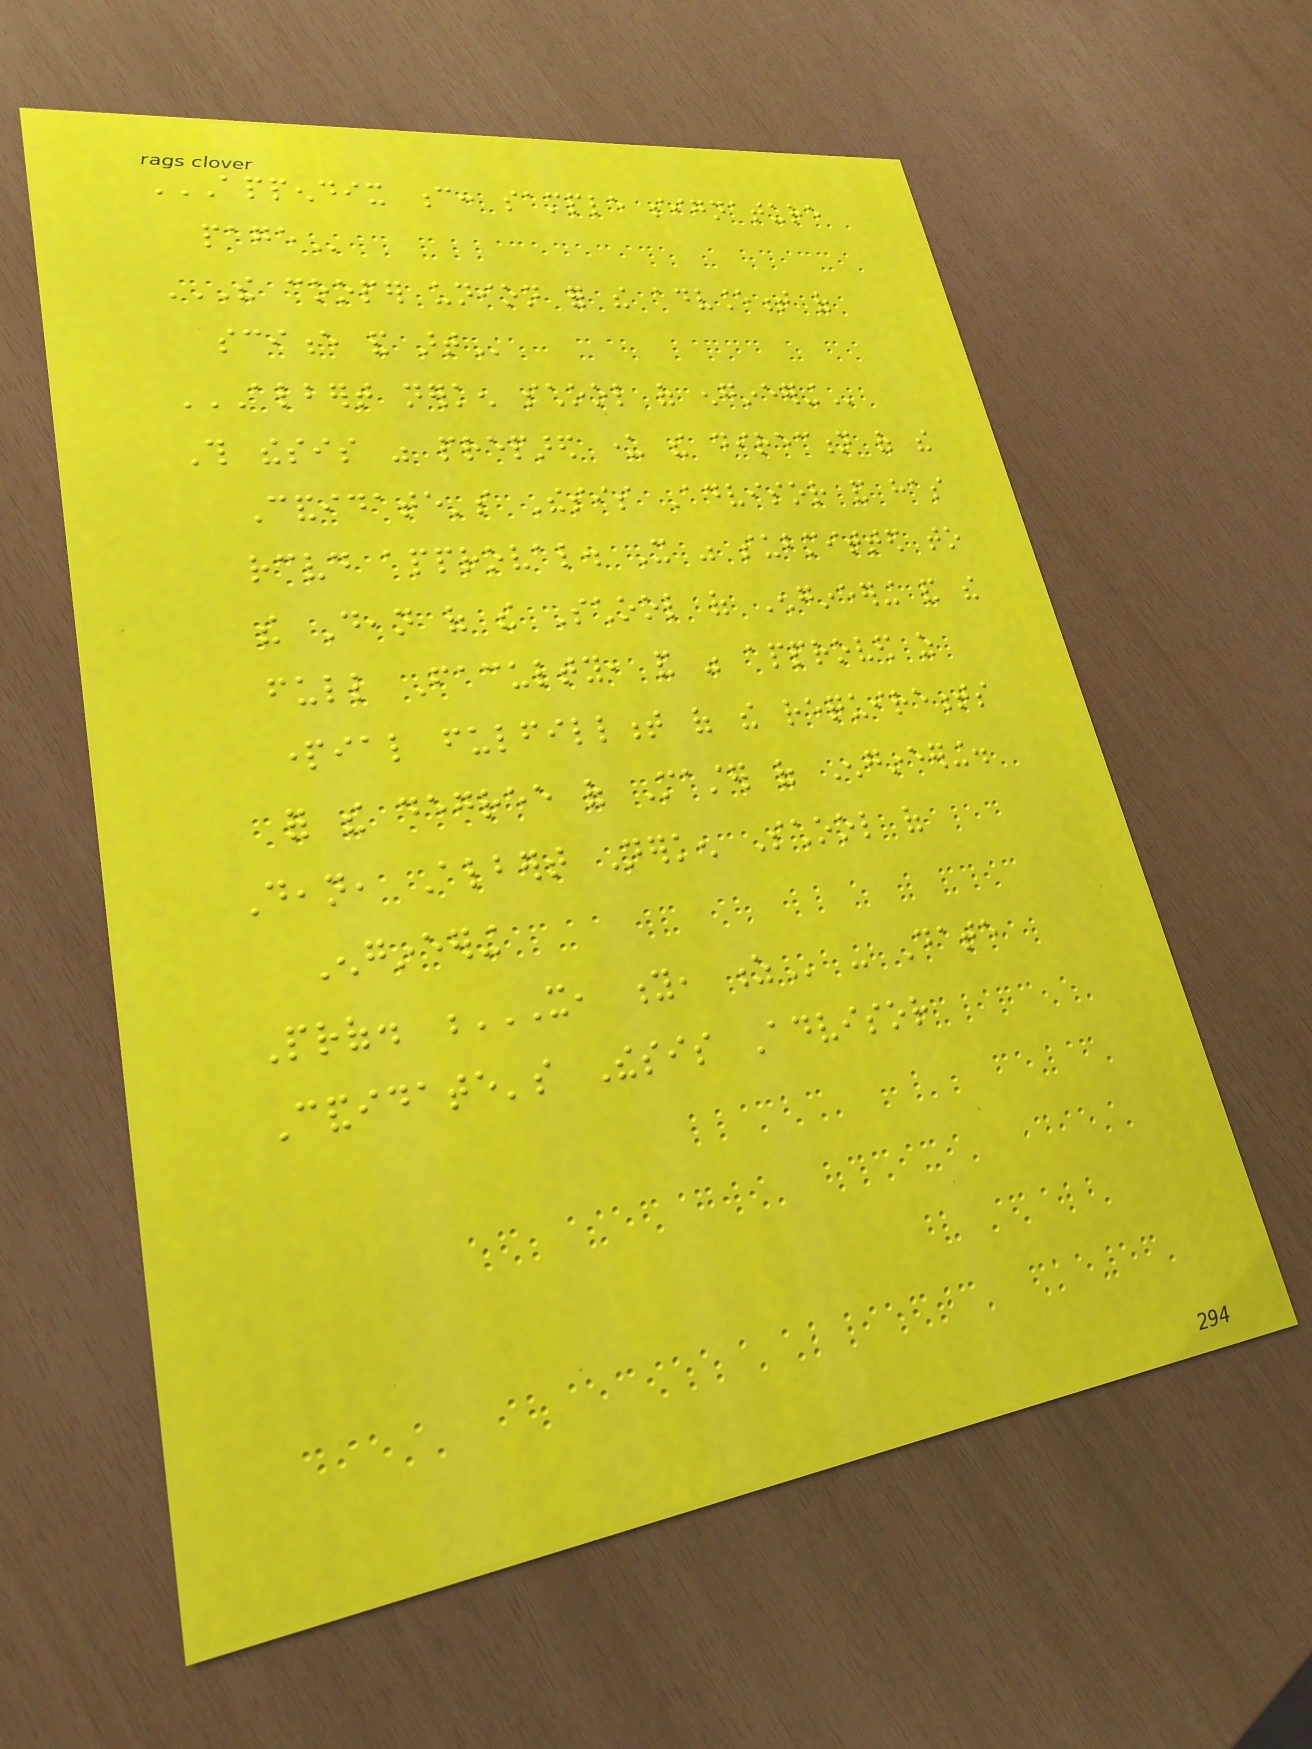APPENDIX C: SAMPLE SIGNATURE
PAGE
THE COOPER UNION FOR THE ADVANCEMENT OF
SCIENCE AND ART
ALBERT NERKEN SCHOOL OF ENGINEERING
This thesis was prepared under the direction of the
Candidate's Thesis Advisor and has
received approval. It was submitted to
the Dean of the School of Engineering and the
full Faculty, and was approved as
partial fulfillment of the requirements
for the degree of Master of Engineering.
Dean, Albert Nerken School of
Engineering
Prof. X, Y, Z - Date
Candidate's Thesis Advisor
